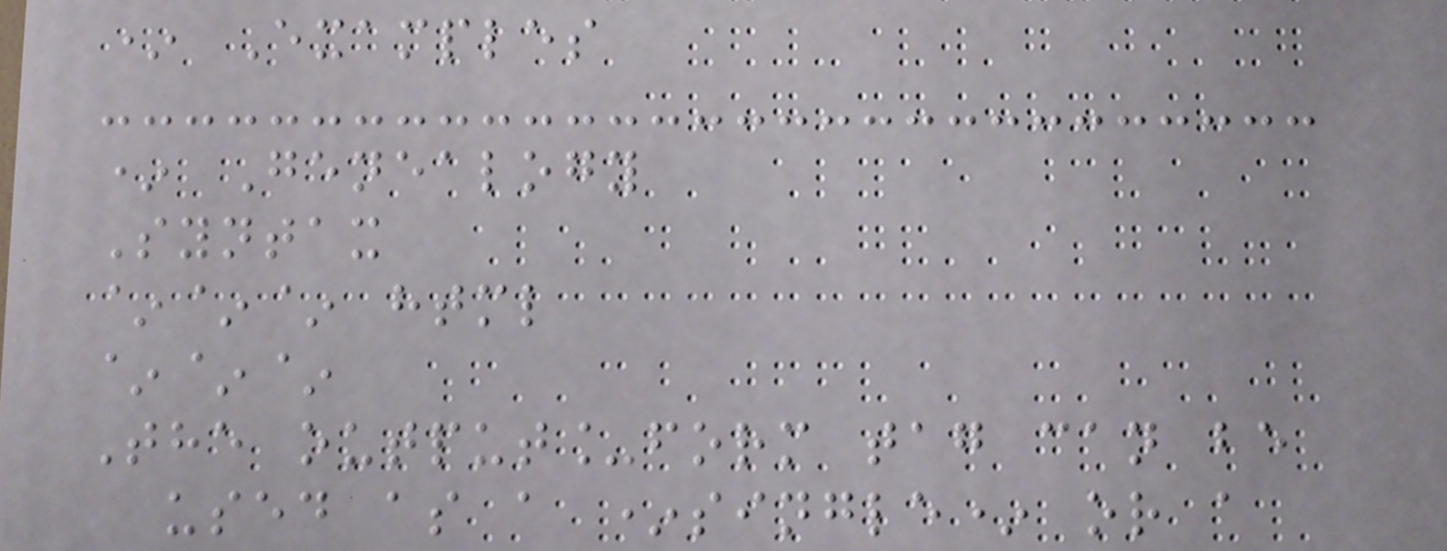* Examples
* Genealogy
Syntax
~~~ html
~~~
The output_form tag can be
used as a *single* or a
